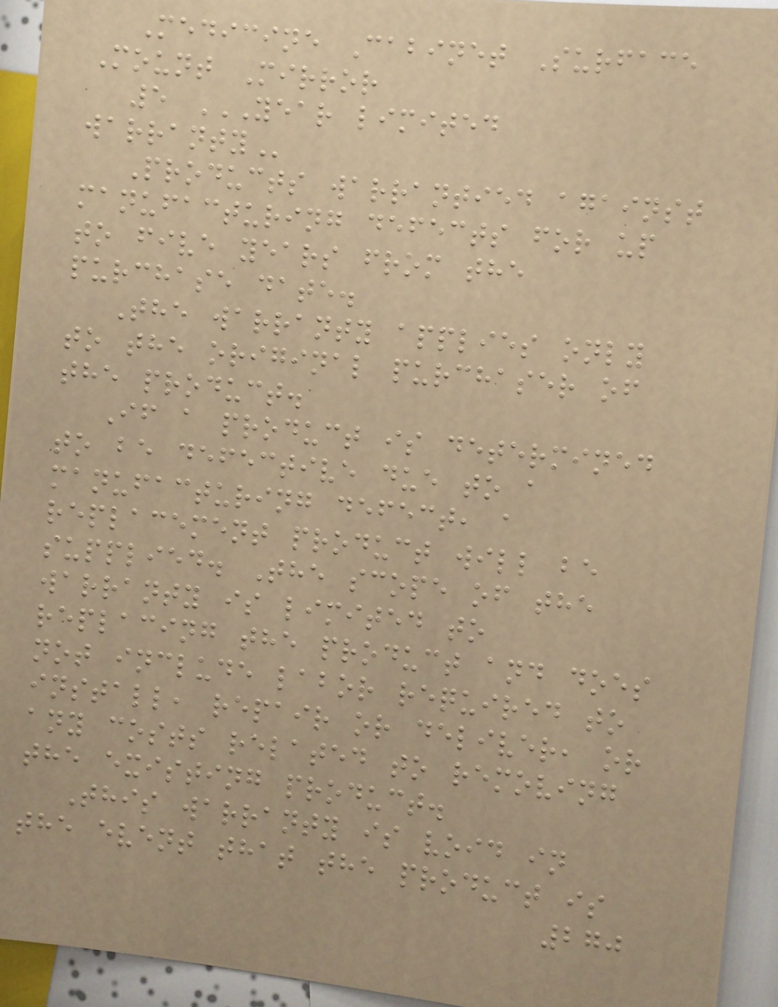Medicine Cabinet Surface
Mount Mirror
5 YEAR LIMITED
WARRANTY
Products warrantied against
manufacturing defects for up
to five years from the
purchase date.
The warranty applies only
to the original purchaser of
the product.
If a product is determined
to be defective due to a
manufacturing defect, a
replacement product will be
supplied. The scope of the
warranty is limited to
replacing the product and does
not include labor required to
install, repair or deliver, or
any costs related to removing
the existing product.
This warranty is void in
the event that the product is
270
